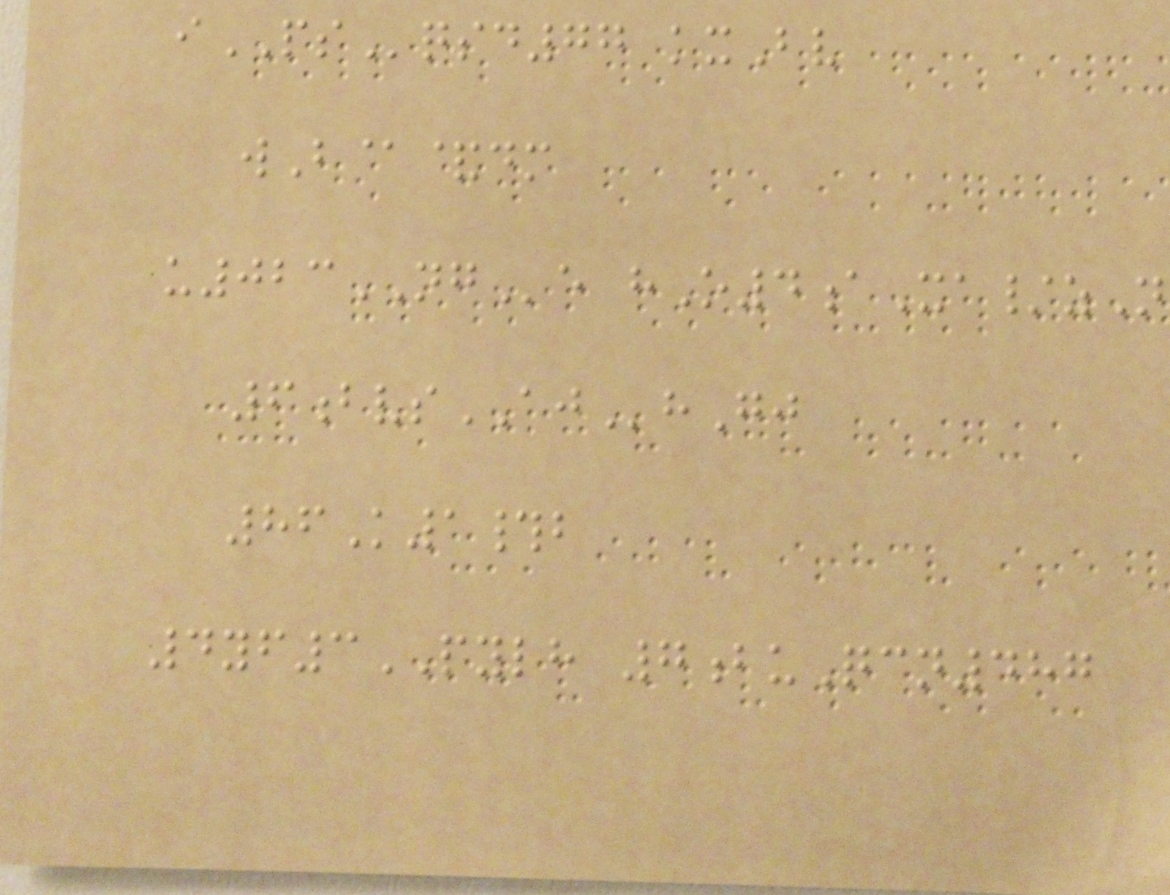iPSqsd77 kxBv
wB@&dm
u023NGe hO4aXa/zN
6bvsAJhGj
86K1#b
4yf3PYLH 7buQcn487
